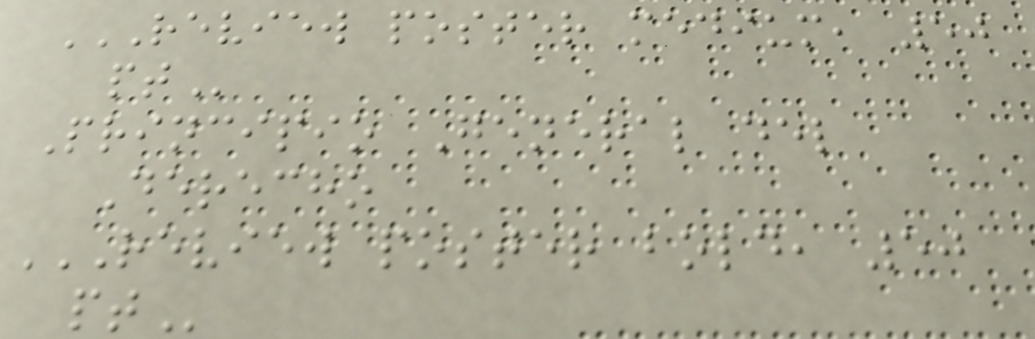REVIEW POSTER MEDIUM, 50
PT
Principio General del
Derecho
REVIEW POSTER BOLD, 50
PT
